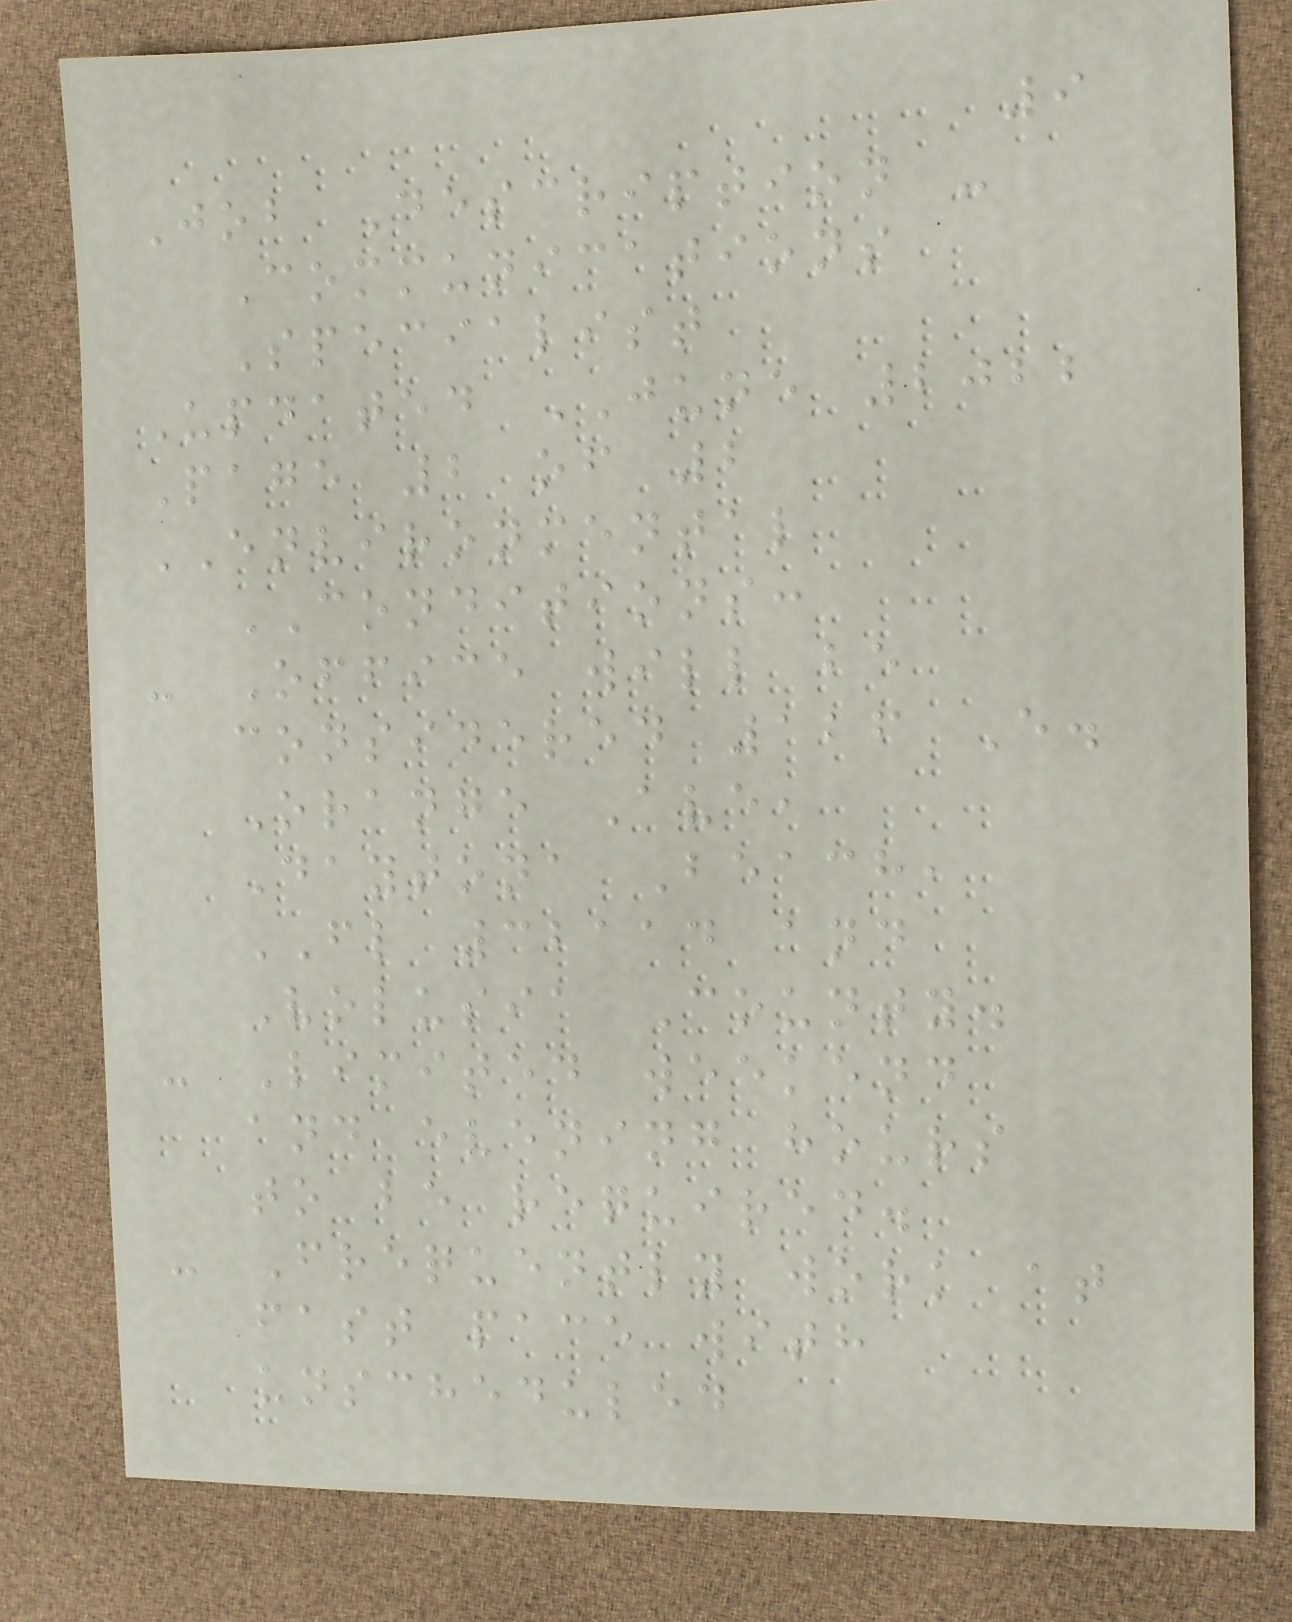9
Job Description -
Communications
Specialist
Updated JUNE 2022
Page 2 of 2
ENVIRONMENTAL
CONDITIONS:
- Office will be
considered 126 E.
Orange Ave,
Daytona Beach,
FL 32114 and
Volusia County.
- Limited weekend
and evening hours
to be required.
- Frequently work at
fast pace with
unscheduled
